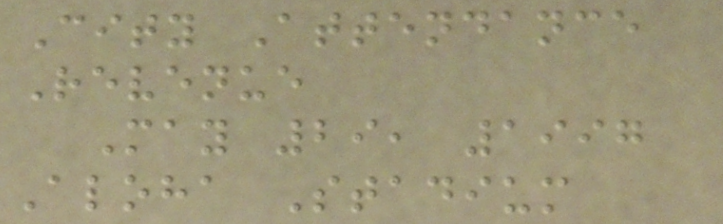City Attendance
Revenue
May 29, 1997
Aloha Stadium
